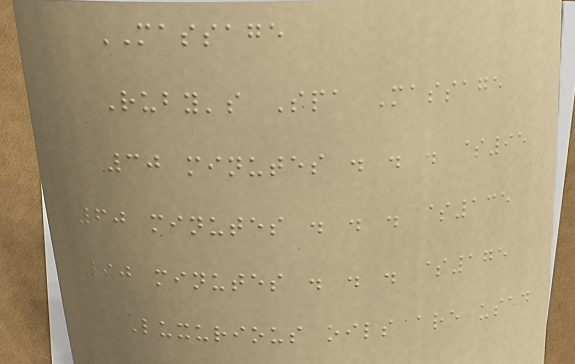MASSAGE
Ruby's Spa Massage
30 minutes . . . $95
60 minutes . . . $135
90 minutes . . . $175
Luxurious oils are used
